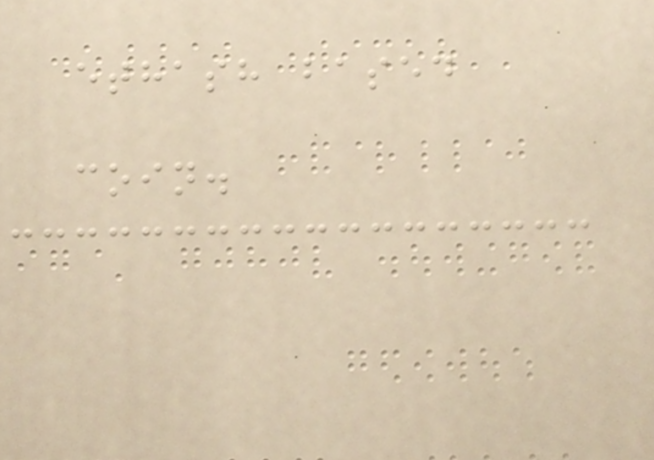ethash based
coin.
